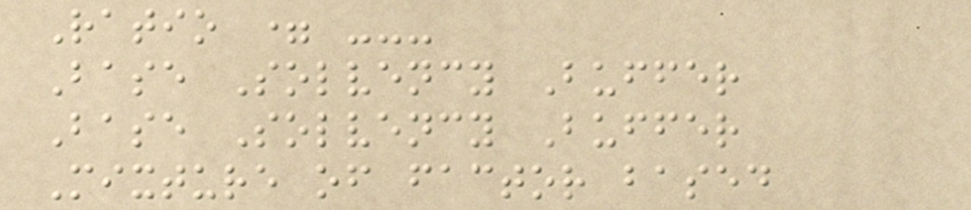Ratio = ---
Base Solvency Buffer
Base Solvency Buffer
Mixture of factor based
